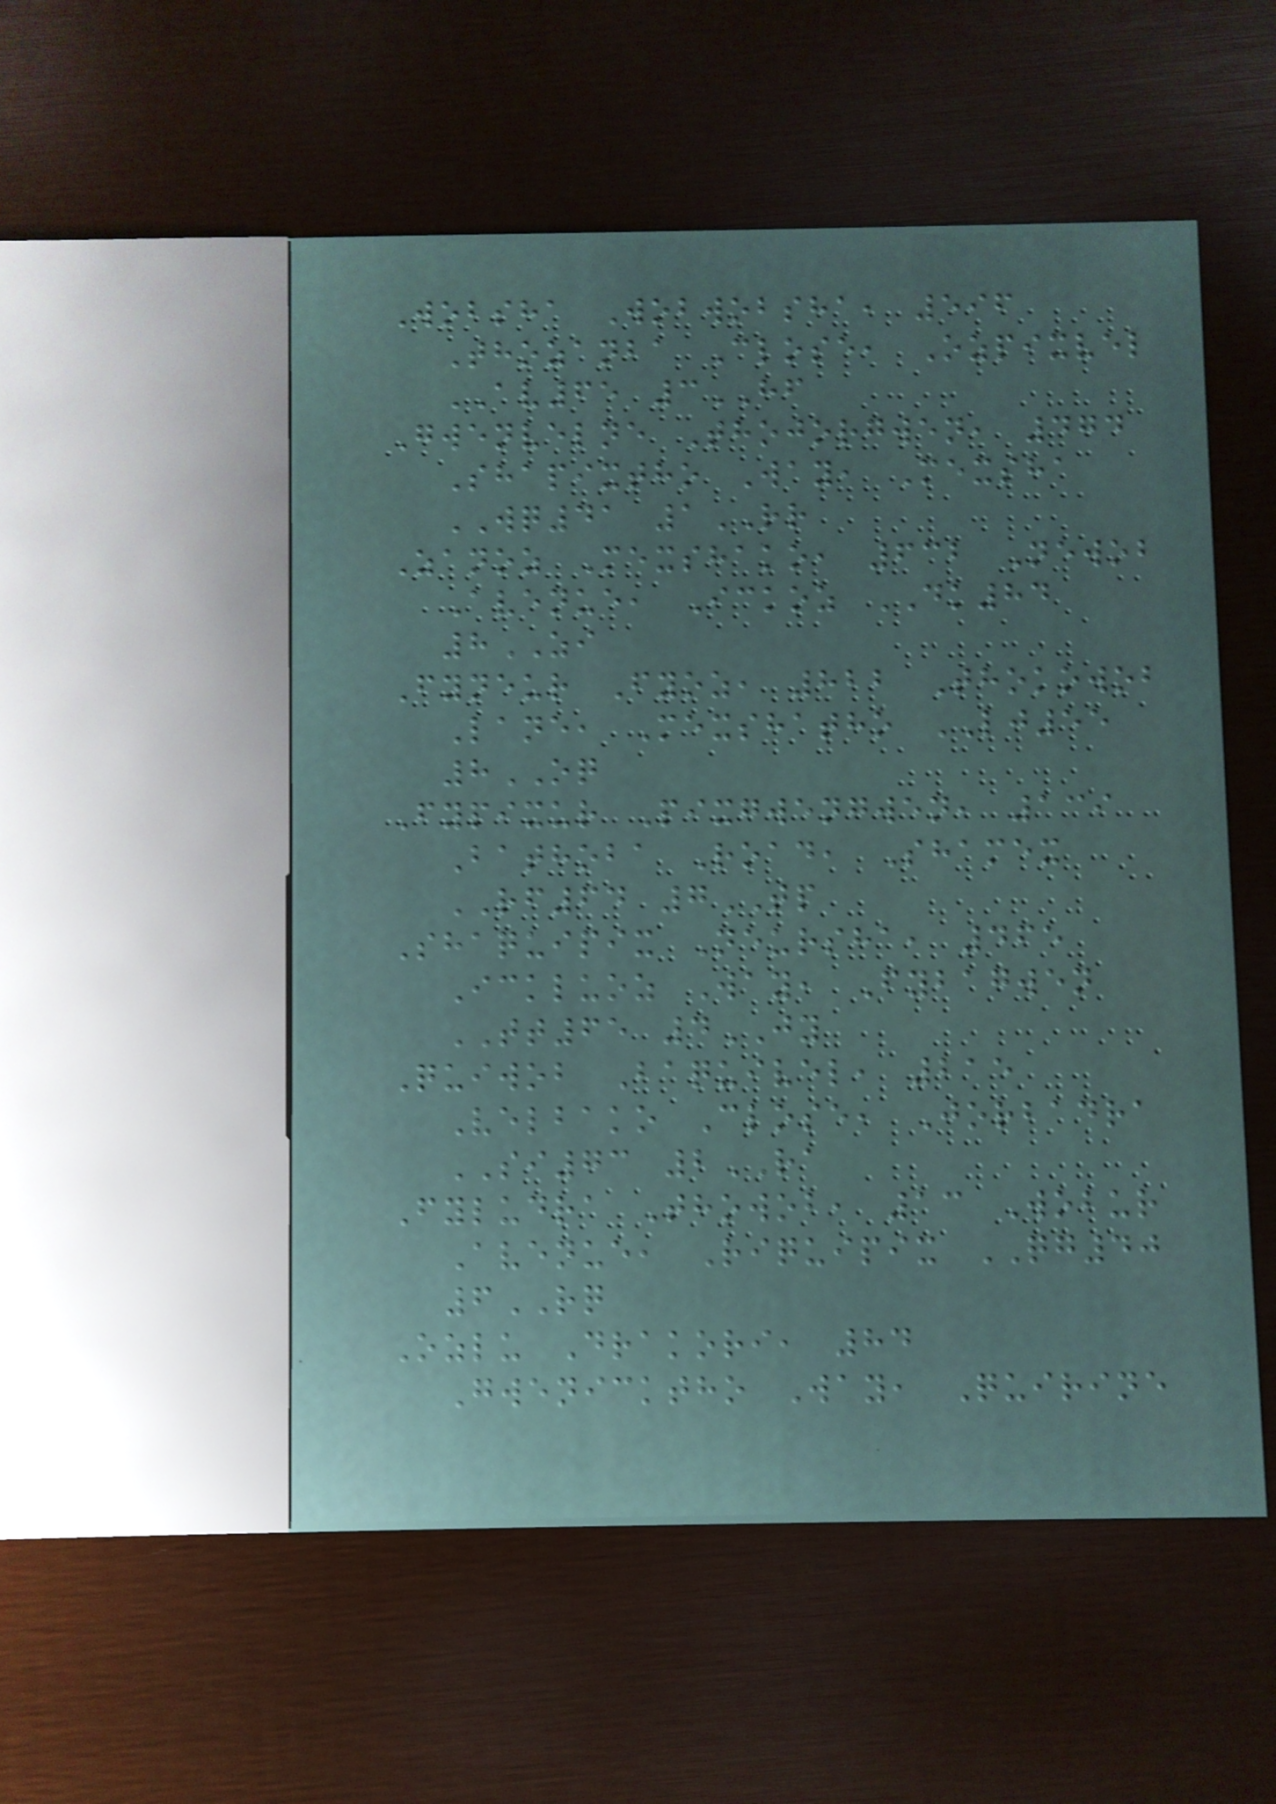Wobsha Wobwobsha, 596
Thozanba Close, Ozpixvel
AV65 3HF
Gwenvelne Thojorgwen, 474
Shapixtho Way, Mexsha
WQ41 1RR
Zanoz Mexshako, 632 Newob
Avenue, Ickoz DK84
8ZI
Fyneur Fyoz, 822 Thokowob
Lane, Mexshatho LJ55
8OQ
Fypixur Pixgwengwen, 139
Bathoba Road, Shamex
RF64 7TP
Shaquipix Neursha, 465
Ickluoz Way, Fybagwen
TT65 4JY
Quiwob Baquivel, 215
Velbako Close, Jorbadra
SI73 2RA
Fyludra Thowob, 13 Wobur
Avenue, Riquipix QG40
6RQ
Ozlu Drakori, 84
Gwenicktho Way, Quirine
